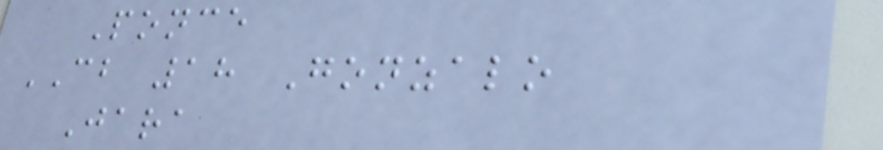Ponce
CB 18 Gonzalo
Jara
